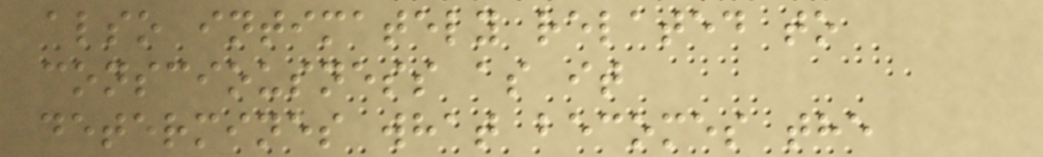also intimately related to
consciousness as it
determines what becomes the
